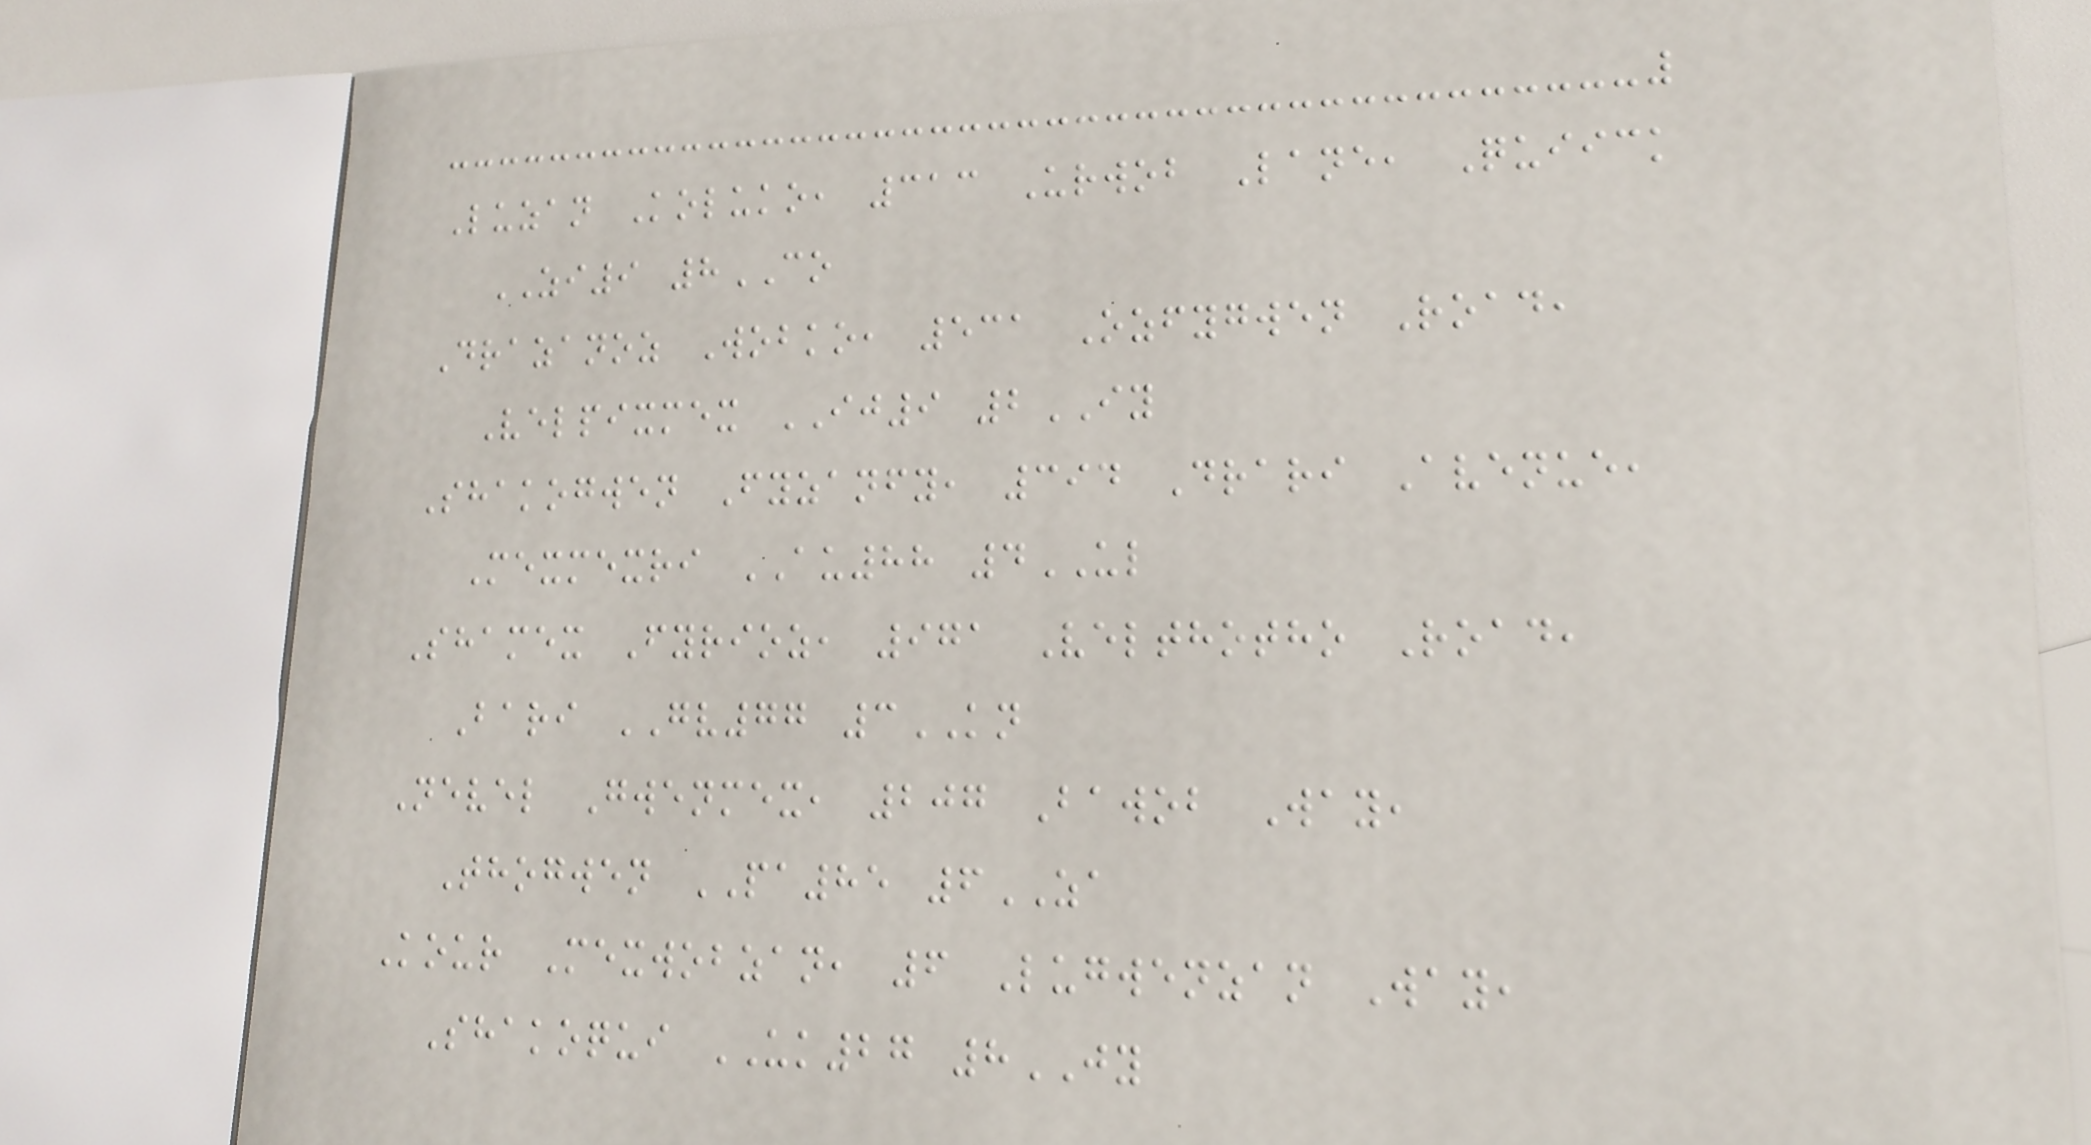Luzan Koluko, 313 Urwob Lane, Quiick
ZI9 8CO
Drazanoz Wobko, 531 Ozfygwen Road,
Velpixmex IJ9 2IY
Shakogwen Fyzanfy, 394 Drari Avenue,
Mexmexri AU88 4UL
Shamex Fyrioz, 971 Velthotho Road,
Bari GV77 3KN
Nevel Gwenmex, 207 Bawob Way,
Thogwen PA85 6ZA
Kour Mexwobzan, 6 Lugwenzan Way,
Shakoqui UK27 8JY
